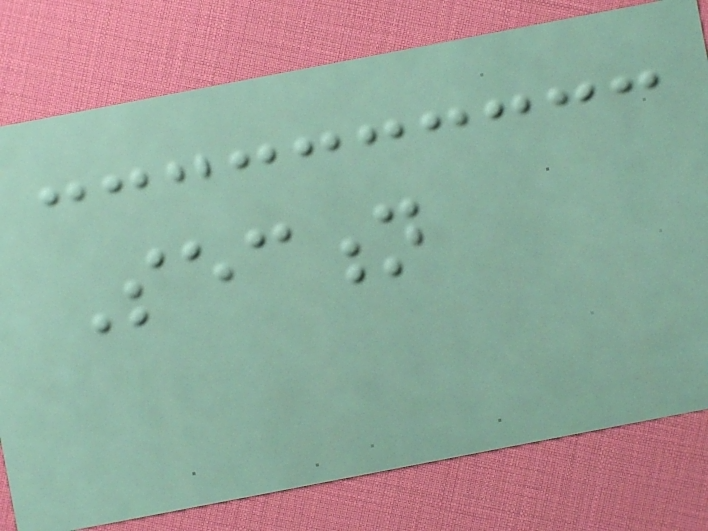Section
